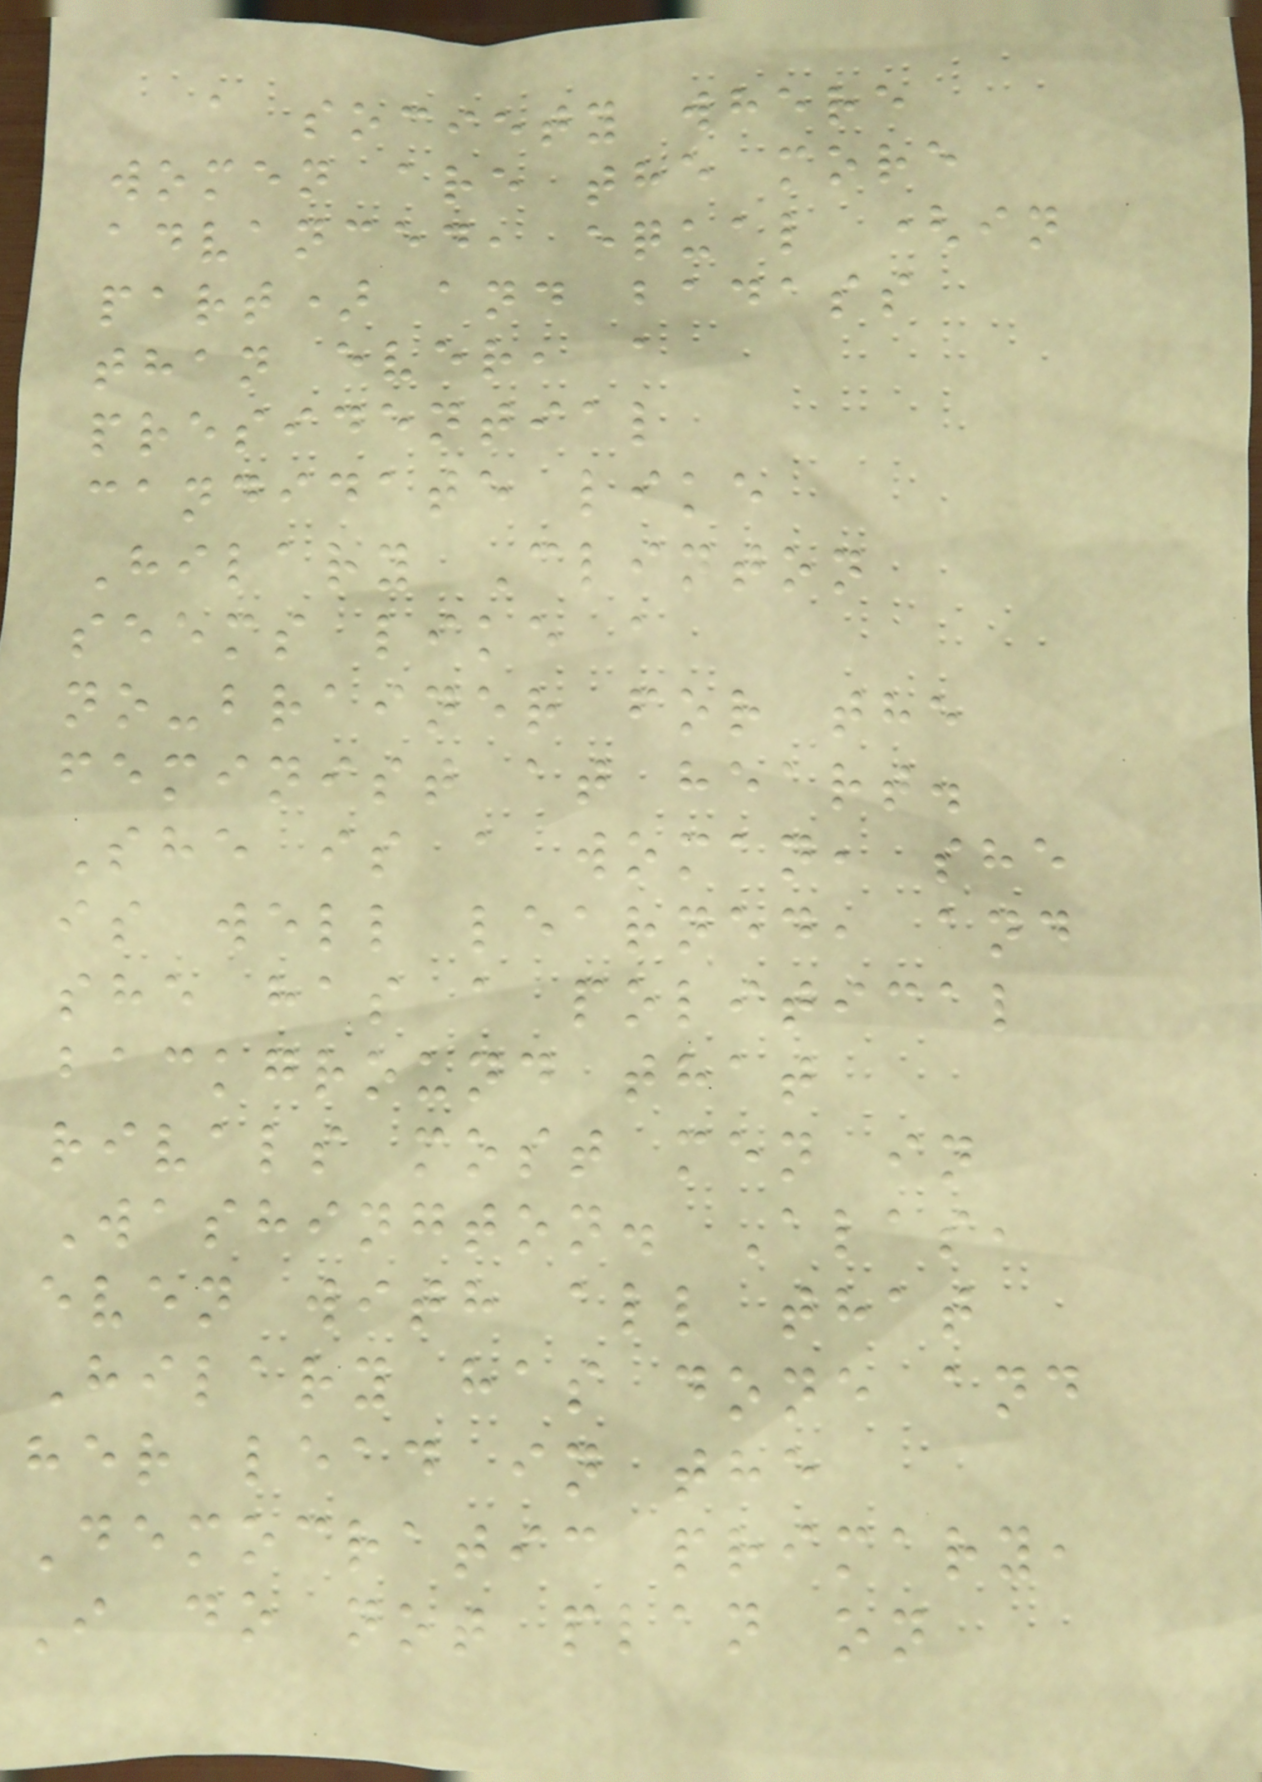a society where
women are the more
advanced, equal (in
part) and badass
than ever, a
presidential
candidate like
Hilary Clinton
seems like a
no-brainer for the
feminist at heart.
She is a woman, she
is well learned, and
she has a political
background that
rivals most men in
Washington. Alas,
even with all that
Hilary has done and
her lead in the
Democratic primary,
I do not plan on
